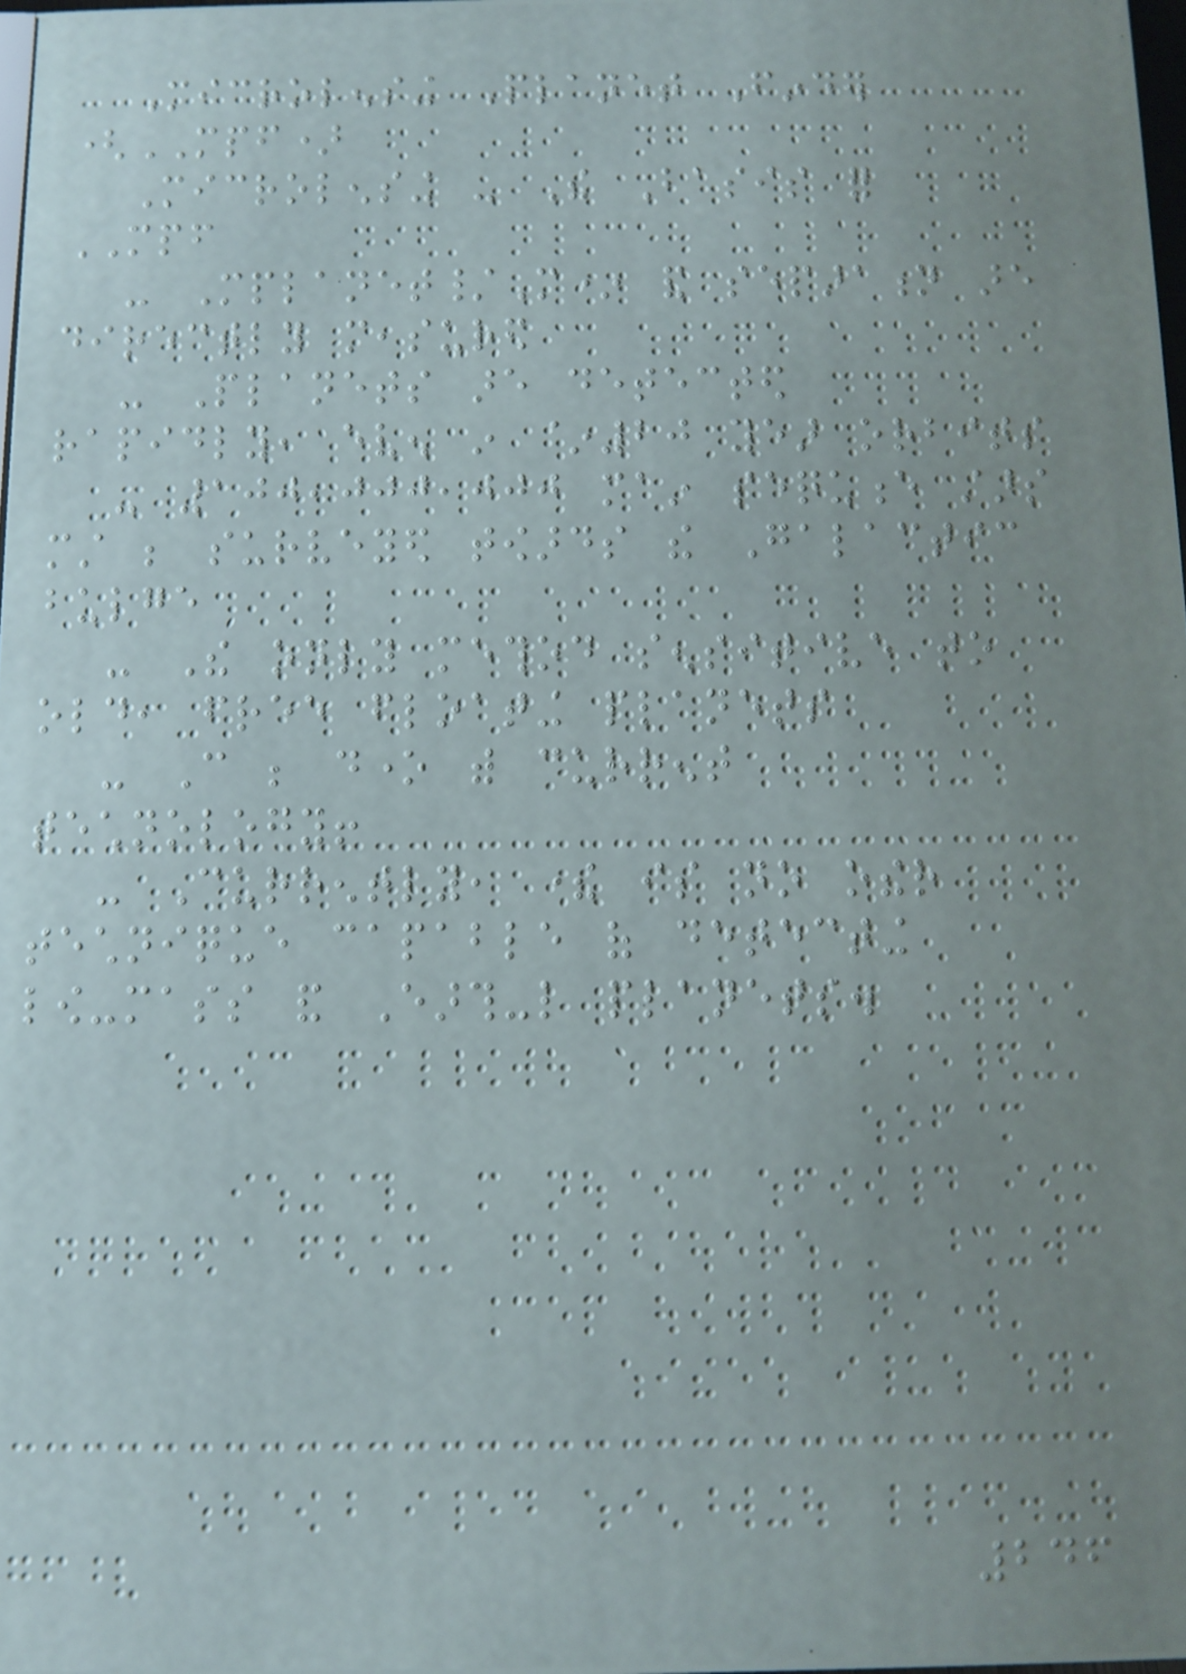Microlensing Planet Finder
(MPF)
Microlensing - The Basis for
MPF
- Mplanet/M* and separation are
directly measured
- Planets are detected
rapidly, even in ~20 year orbits
- 100,000,000 main sequence stars
must be surveyed towards the Galactic
bulge
- The only method sensitive to
old, free floating planets
- Can be done with current
technology!
- Currently, there is no other
technique capable of detecting
low-mass and Earth-like planets.
246
